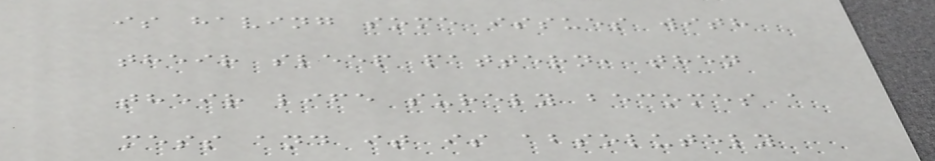is having some issues with
their sleep pattern, then
their life surely becomes a
mess and it is absolutely
